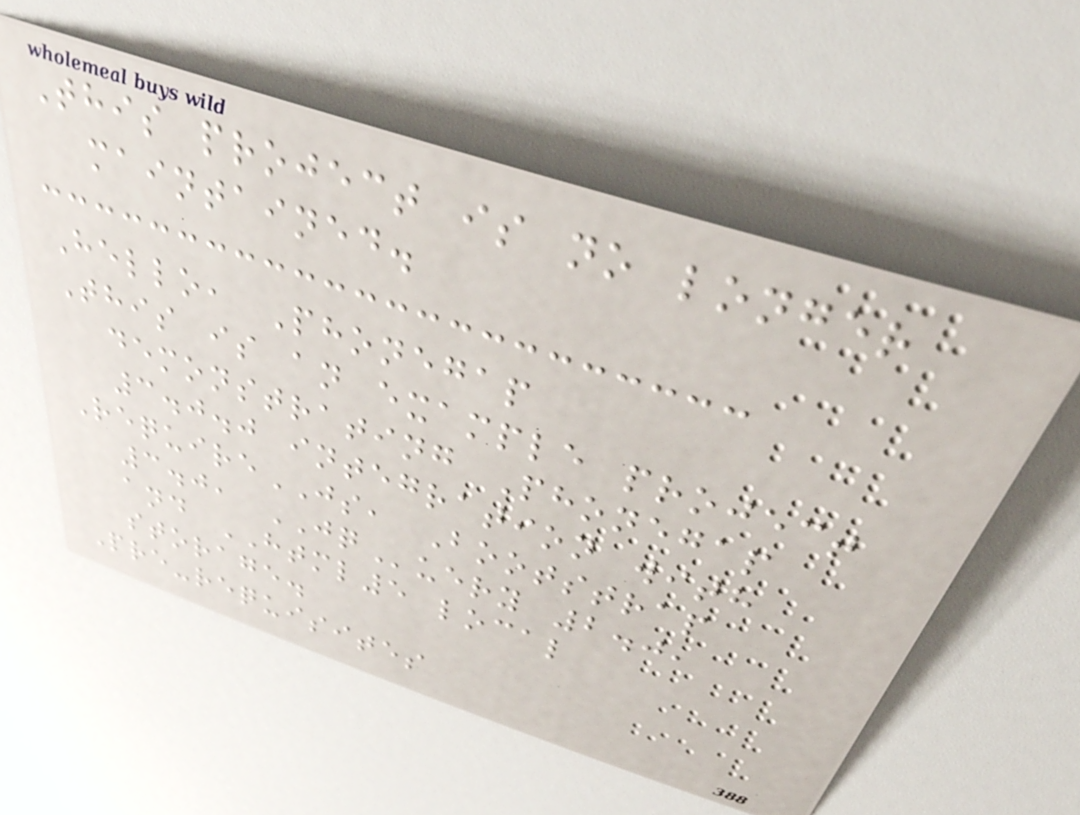This project is no longer
maintained.
Hello, Phonegap
This is an example project
demonstrating Phonegap
3.0.0 integration with
RequireJS, Bootstrap
3.0, JQuery 2.0,
and HTML5 local
storage.
Pre-requisites
